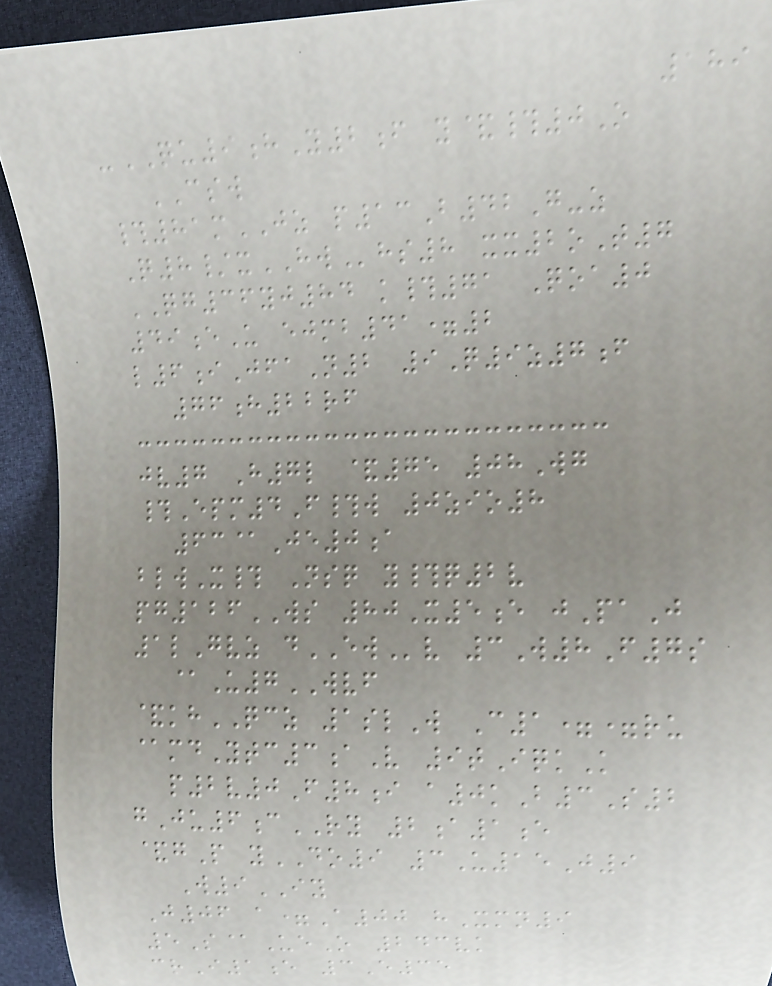189
-QU9hY2f y&#0O
CSW
#81mJZ p13B42G-z
Q8/xHWhs8 xx2oT7
QG36yj84 k#71 Qoa0
49eU ejmb41=2
l6iJfaN2 9Q9z7f
76h22rf
jv7 H7l &75 08Wg
#Epm4F#w 0zio8
63@Je0a
blwX# Nsq y#q2v
pg126WS 80X5e jPaJ
1lGvz dEWv 3W8F7s
@U7WVF
&khQCZ 1slW C1==ru
@mdYtc3aV 9tIqkK
p2v0F8i a0kB3S2
gJu6cRY 2a1e
&gP yDO9 3U15J9
W9IY
J06 a=A00 hXmn9
5S@UeO 243vk
crI1e 3E35
